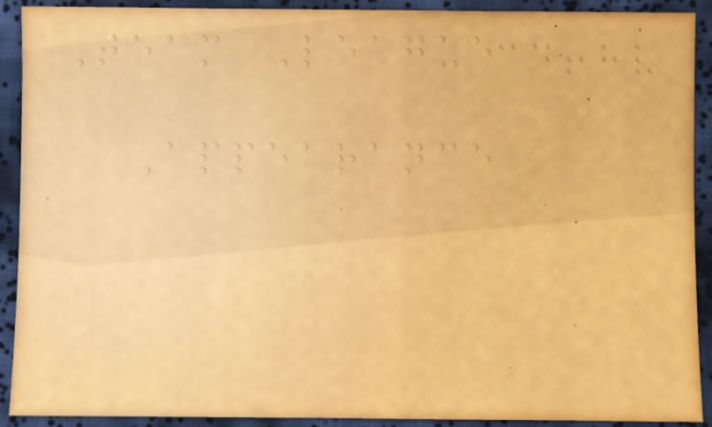Team League
Appearance
